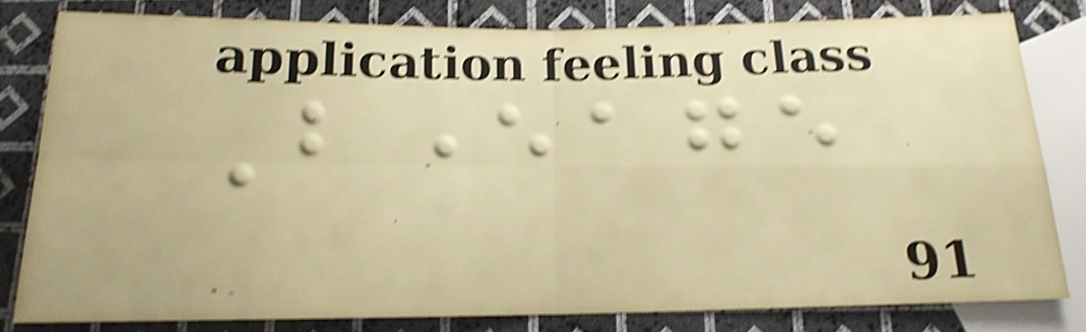Beverage
